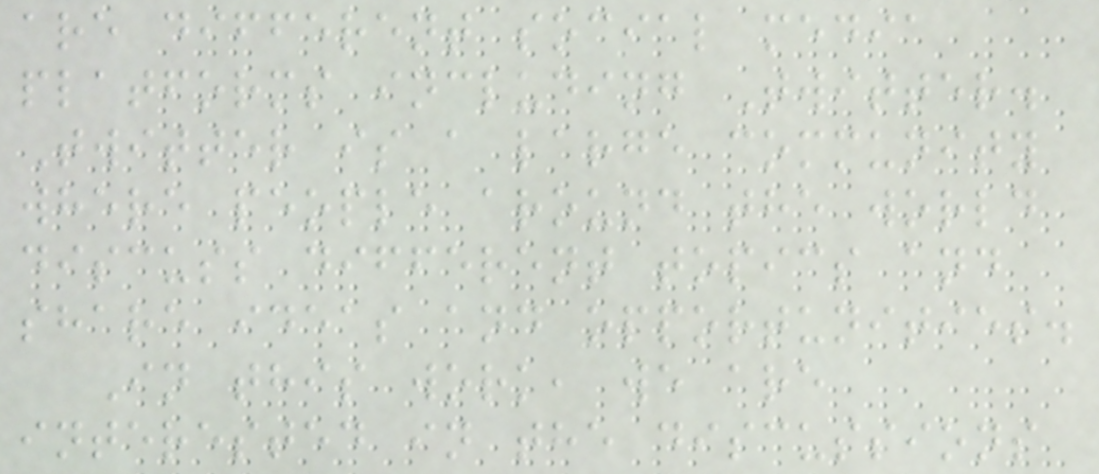are different social media
platforms including Twitter.
Twitter is a large community
where people around the world
discuss different topics and
share ideas and opportunities.
In this work, we are
interested in the discussions
